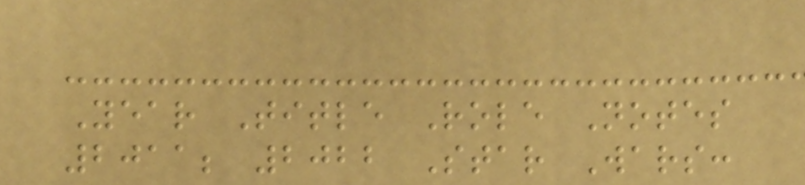Year Title Role Notes
2011; 2022 Star Wars:
